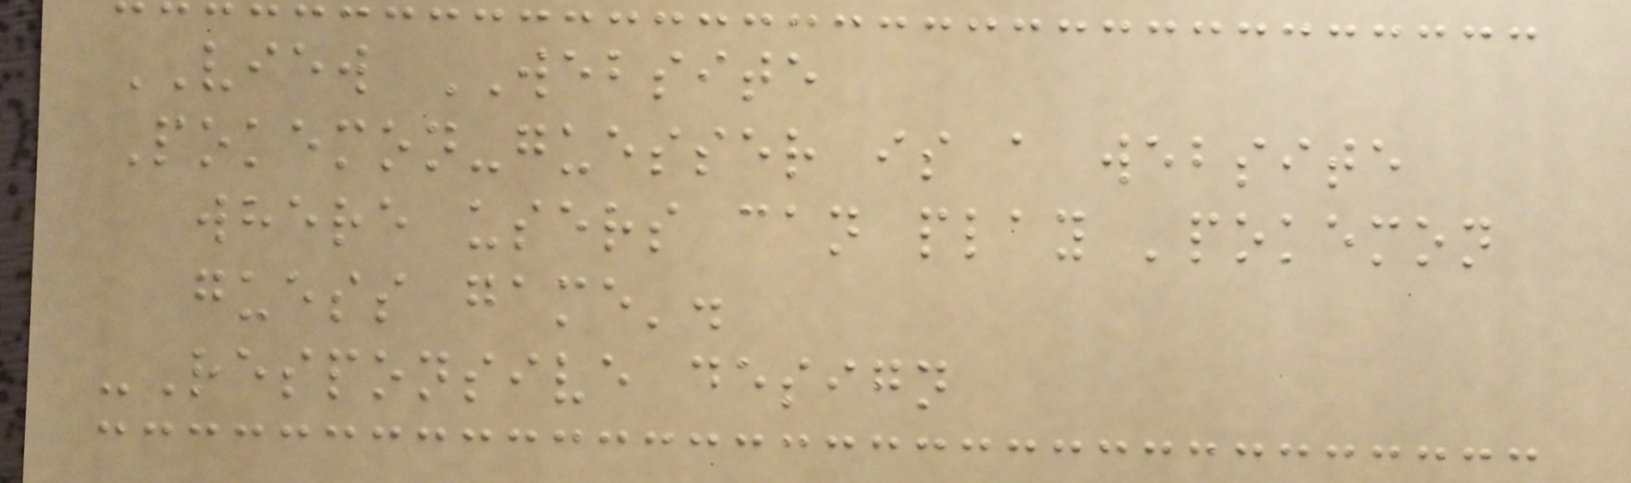VIEW WEBSITE
Pokemon-guesser is a website
where users can play 'pokemon
guess game'.
-Responsive design
